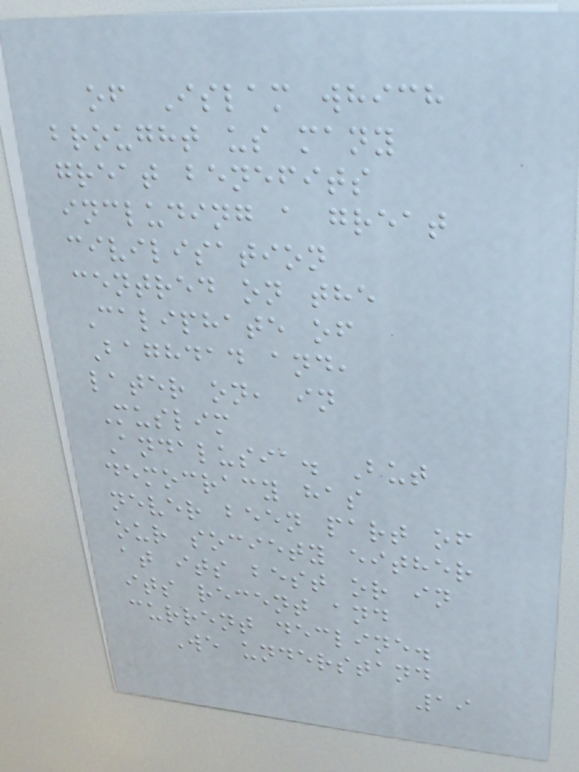of Islam which
brought us many
great benefits
including a great
civilisation
centred on the
Caliphate of
Baghdad and,
later on, in
Muslim
Andalusia. But
democracy has
never been part of
our society either
at its best or in
its recent and
current decline.
We understand
19
